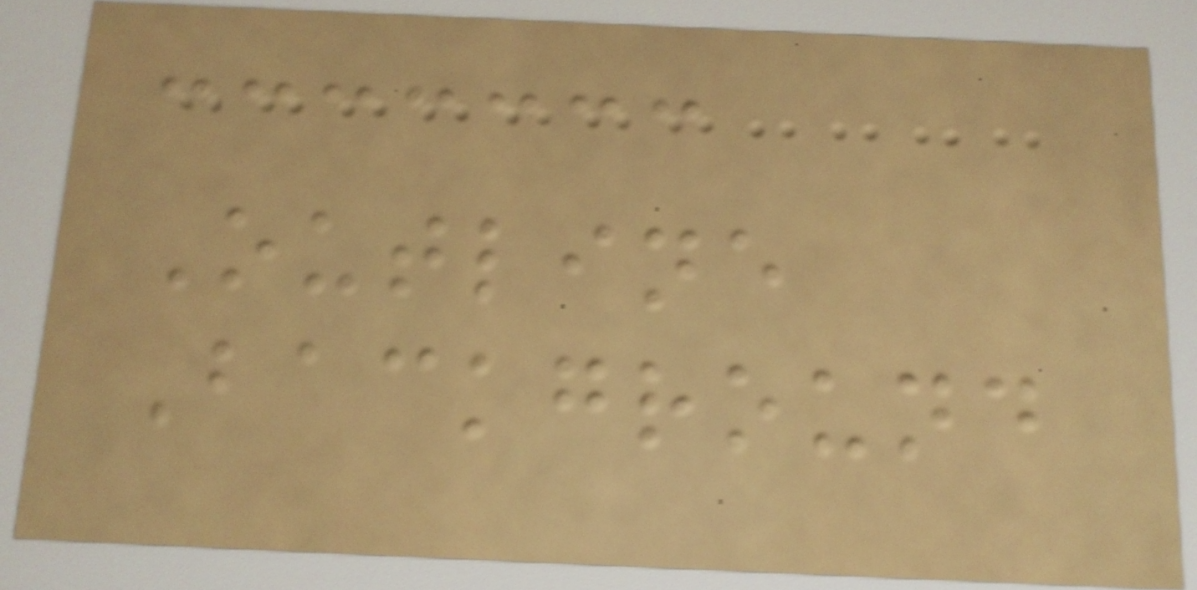Outline
Background
